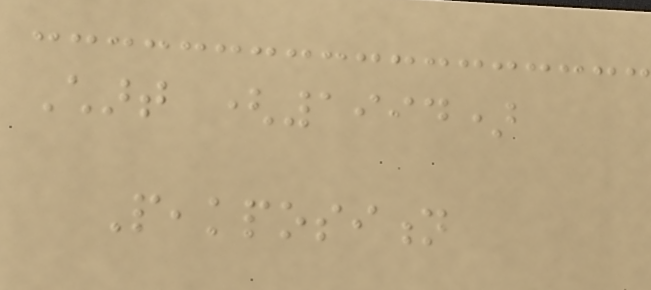Chart (1994)
Peakposition
